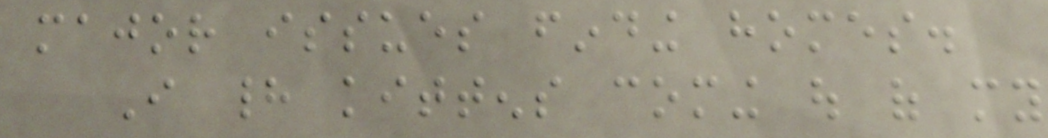major issues finding homes.
I had kittens coming out of my
